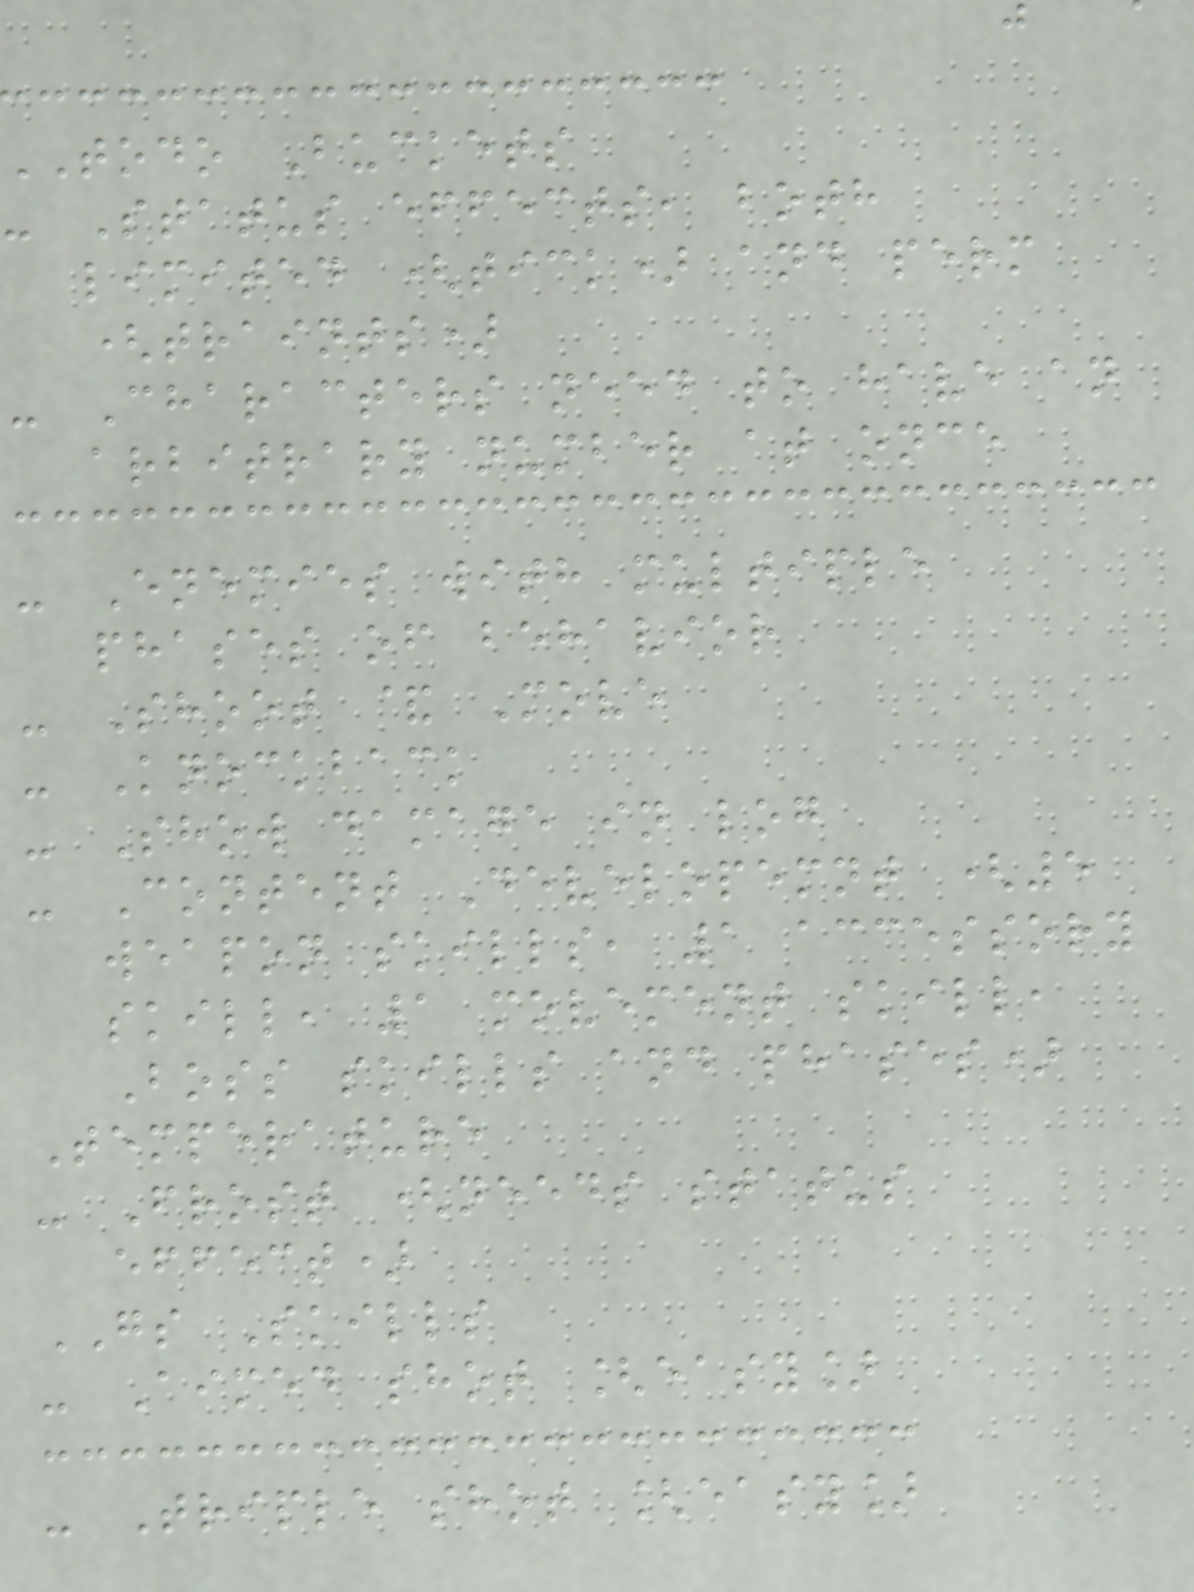TODO Buckets
- Status effects, both
limited (tick) and perm
(traints)
- Characters need to have an
arbitrary number at once
- Enemies with multiple
phases of behavior
- Shoot & Move
- Knockback
- Show damage in log
- Content Developemnt (5
weapon skills, 1 accessory
skill, 1 movement skill,
Boss skills and phases)
Temperature
- Frost (needs status
effect)
GS Skills
- Aimed shot [easy]
- Triple shot [easy]
